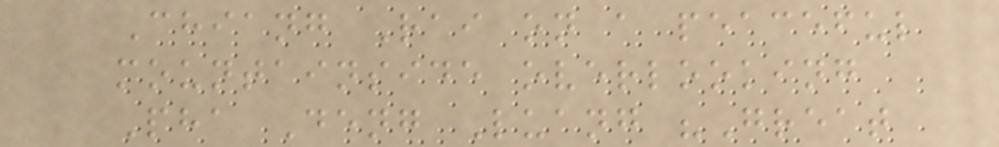Chiang Rai on a peaceful
mountainside overlooking
Pha Deng Luang "Great
